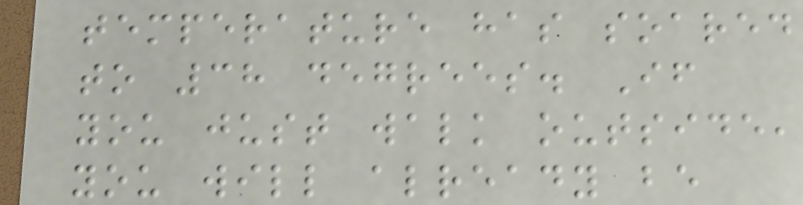temperature has soared
to 38 degrees. If
you just walk outside,
you will already be
